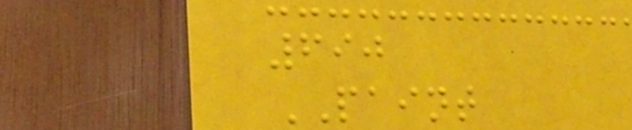690
PAINT
